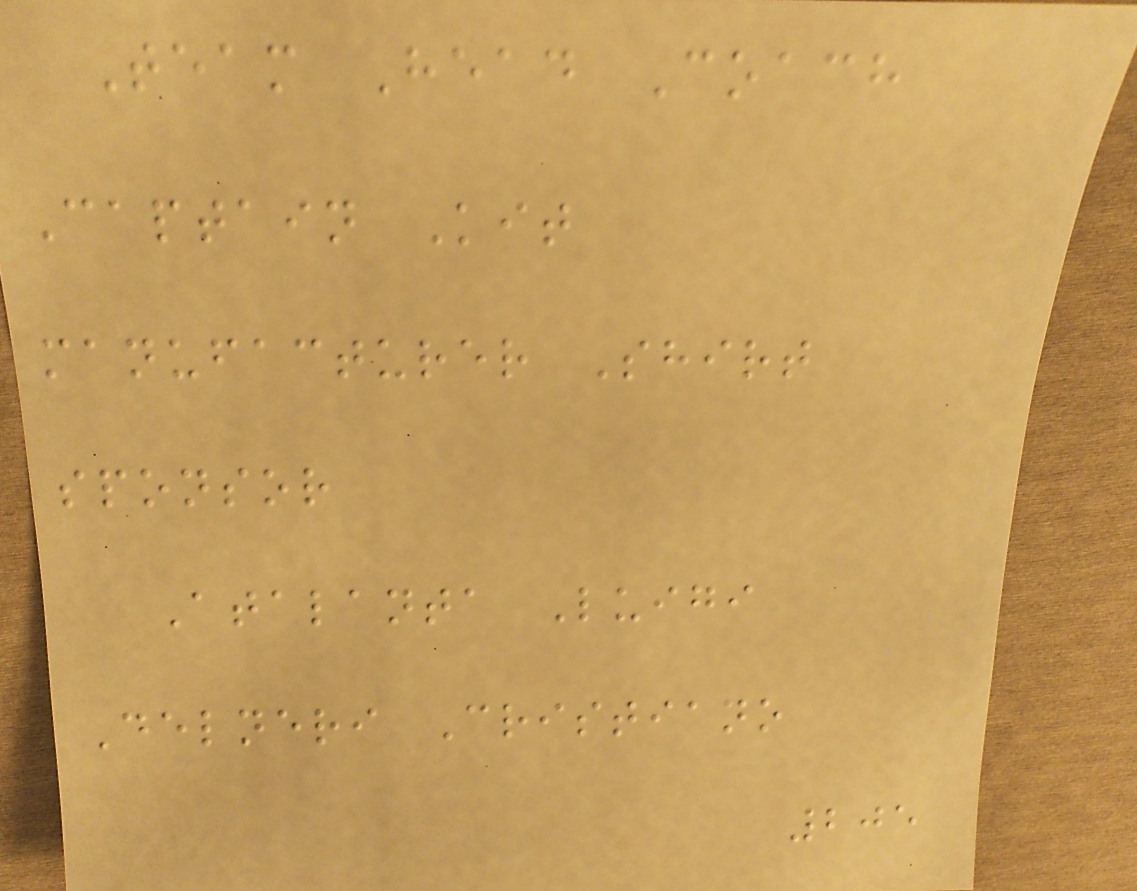Team Head Coach
Captain Kit
manufacturer Shirt
sponsor
Atalanta Luigi
Delneri Cristiano
205
